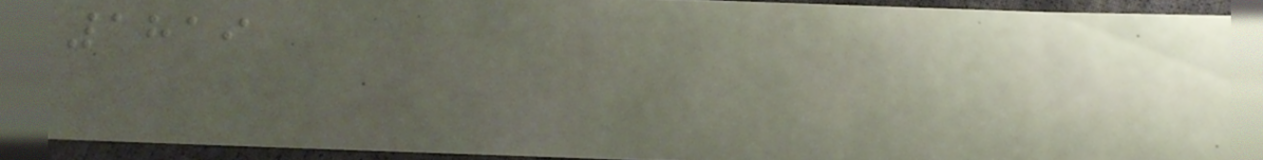1819
